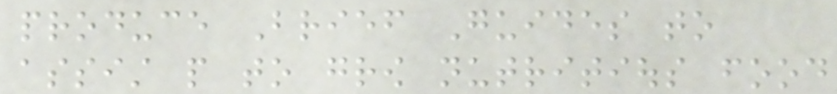produce Brief Guides to
assist people to grow nutritious food
